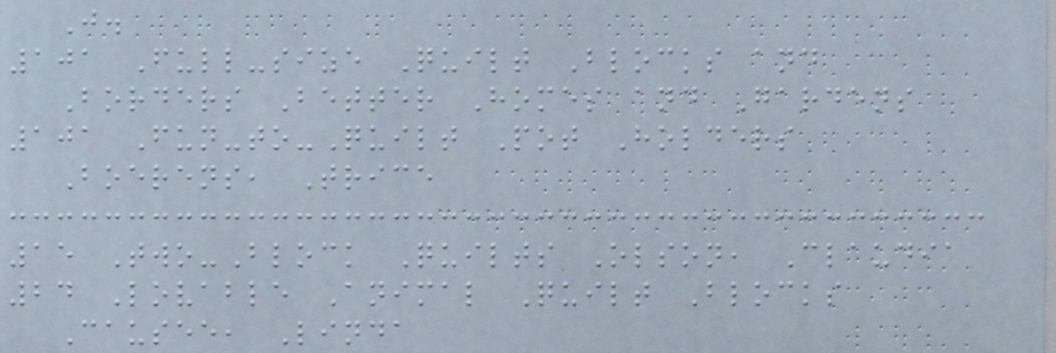J.
101 Full-size Quilt Blocks and
Borders Better Homes and Gardens
101 Fun-to-Quilt Pot Holders
Boerens, Trice
15 Two-Block Quilts Olson, Claudia
24 Lovable Animal Quilt Blocks
Causee, Linda
